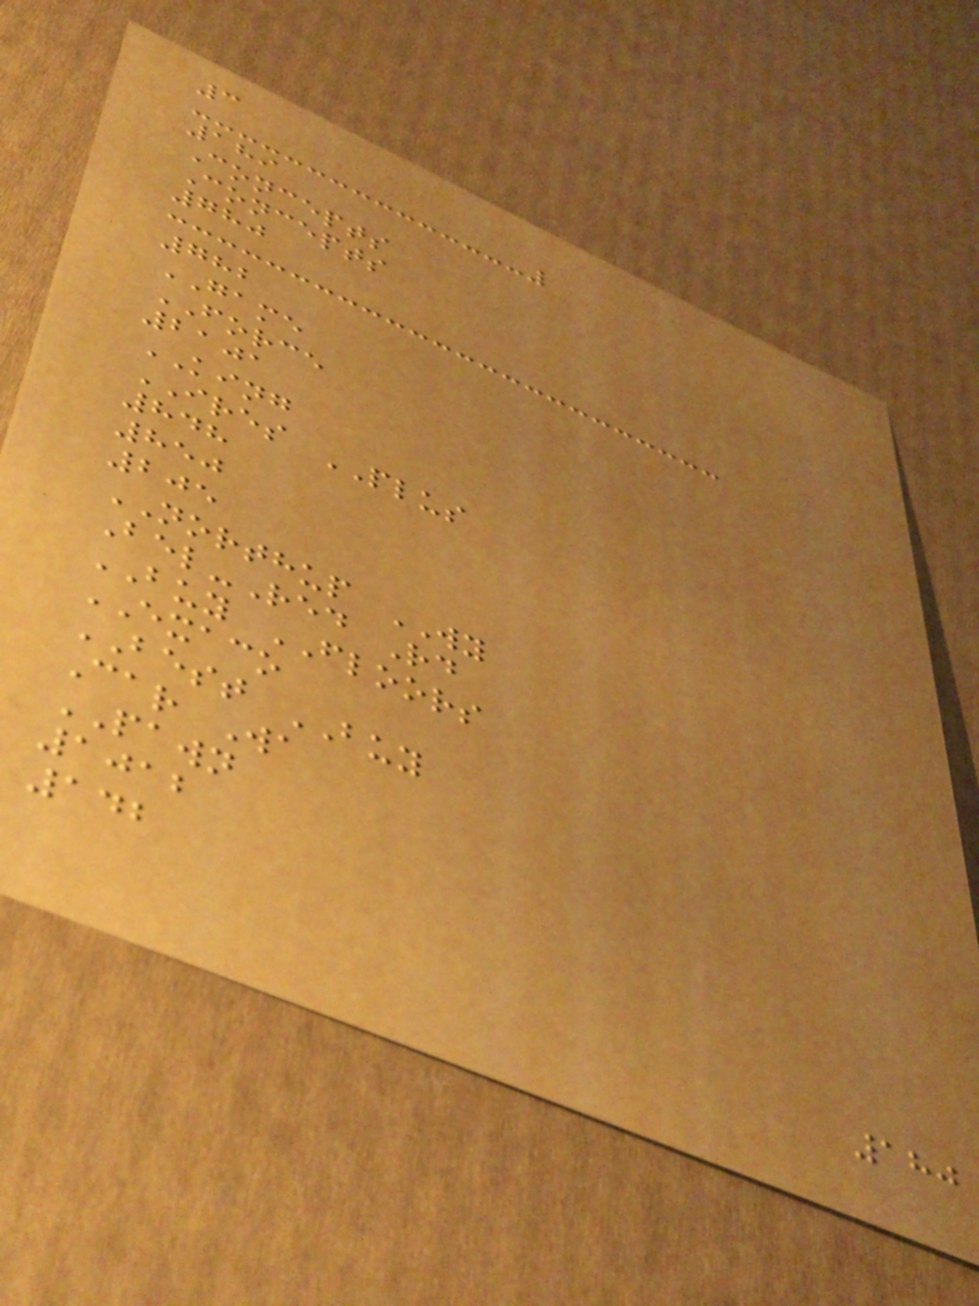3
189
Concepts
Concepts
780
782
GAME
FORCE
2101
KING
IRES PLUS
848
850
205
NORTHUP WY
Bel-Red Rd
BUY FLOORS
EXACO
BEST BUY
Car Wa
PAWN
1012
142
180
